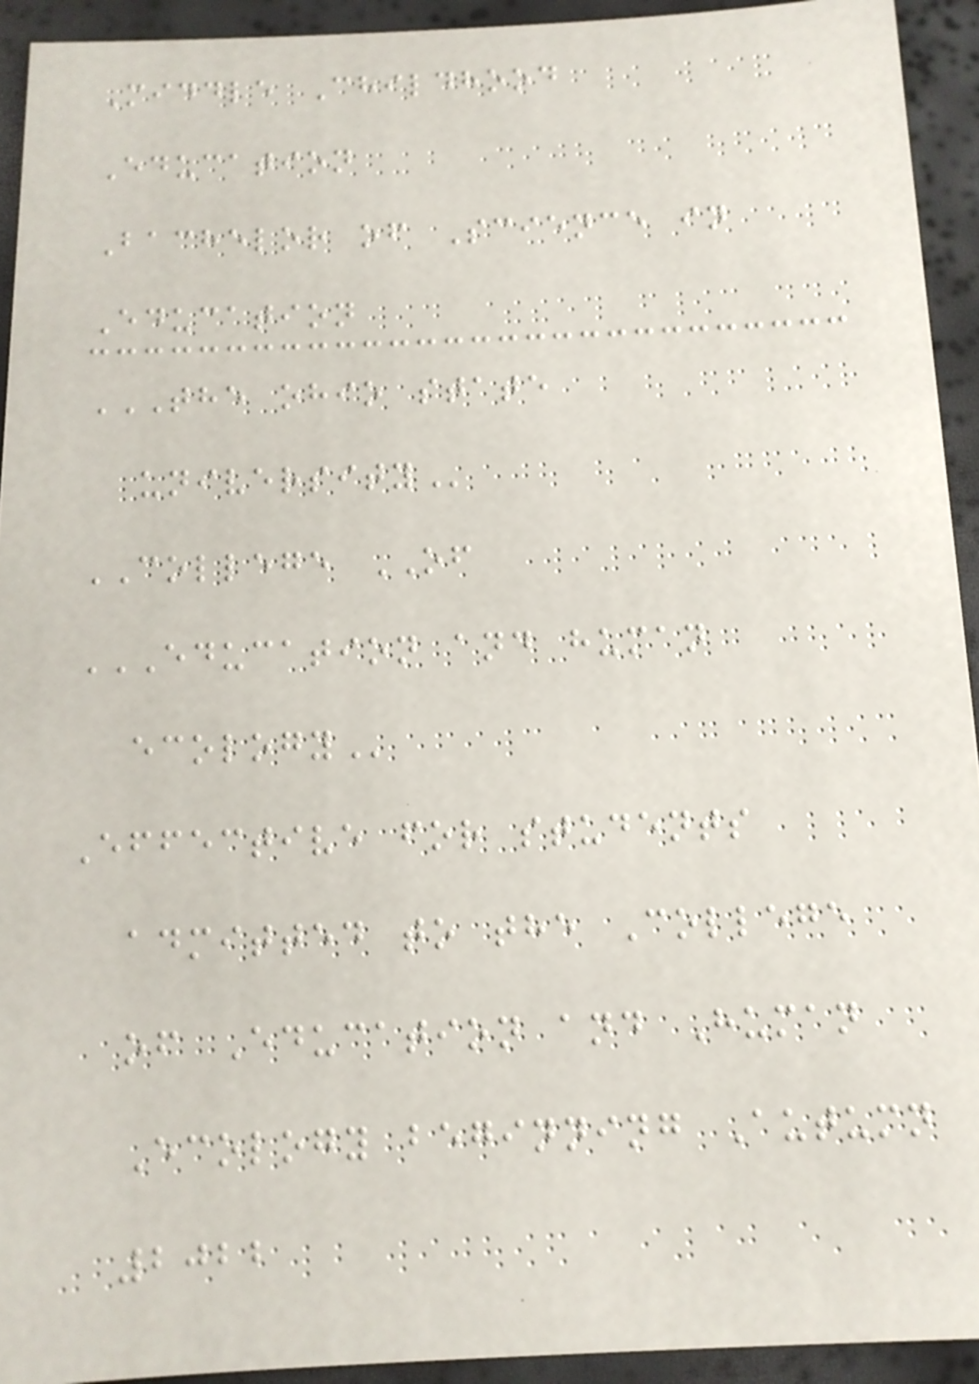Middle Childhood
Education
Bachelor of Science in
Education
THE OHIO STATE
UNIVERSITY
COLLEGE OF
EDUCATION AND HUMAN
ECOLOGY
Effective for students
admitted to the College
of Education and Human
Ecology beginning Autumn
2022
